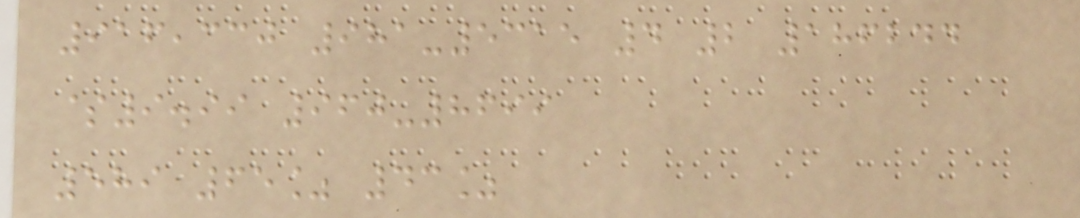916,330 981-5315 4 2 186244
$9.99 960-8699
589 65% 43%
